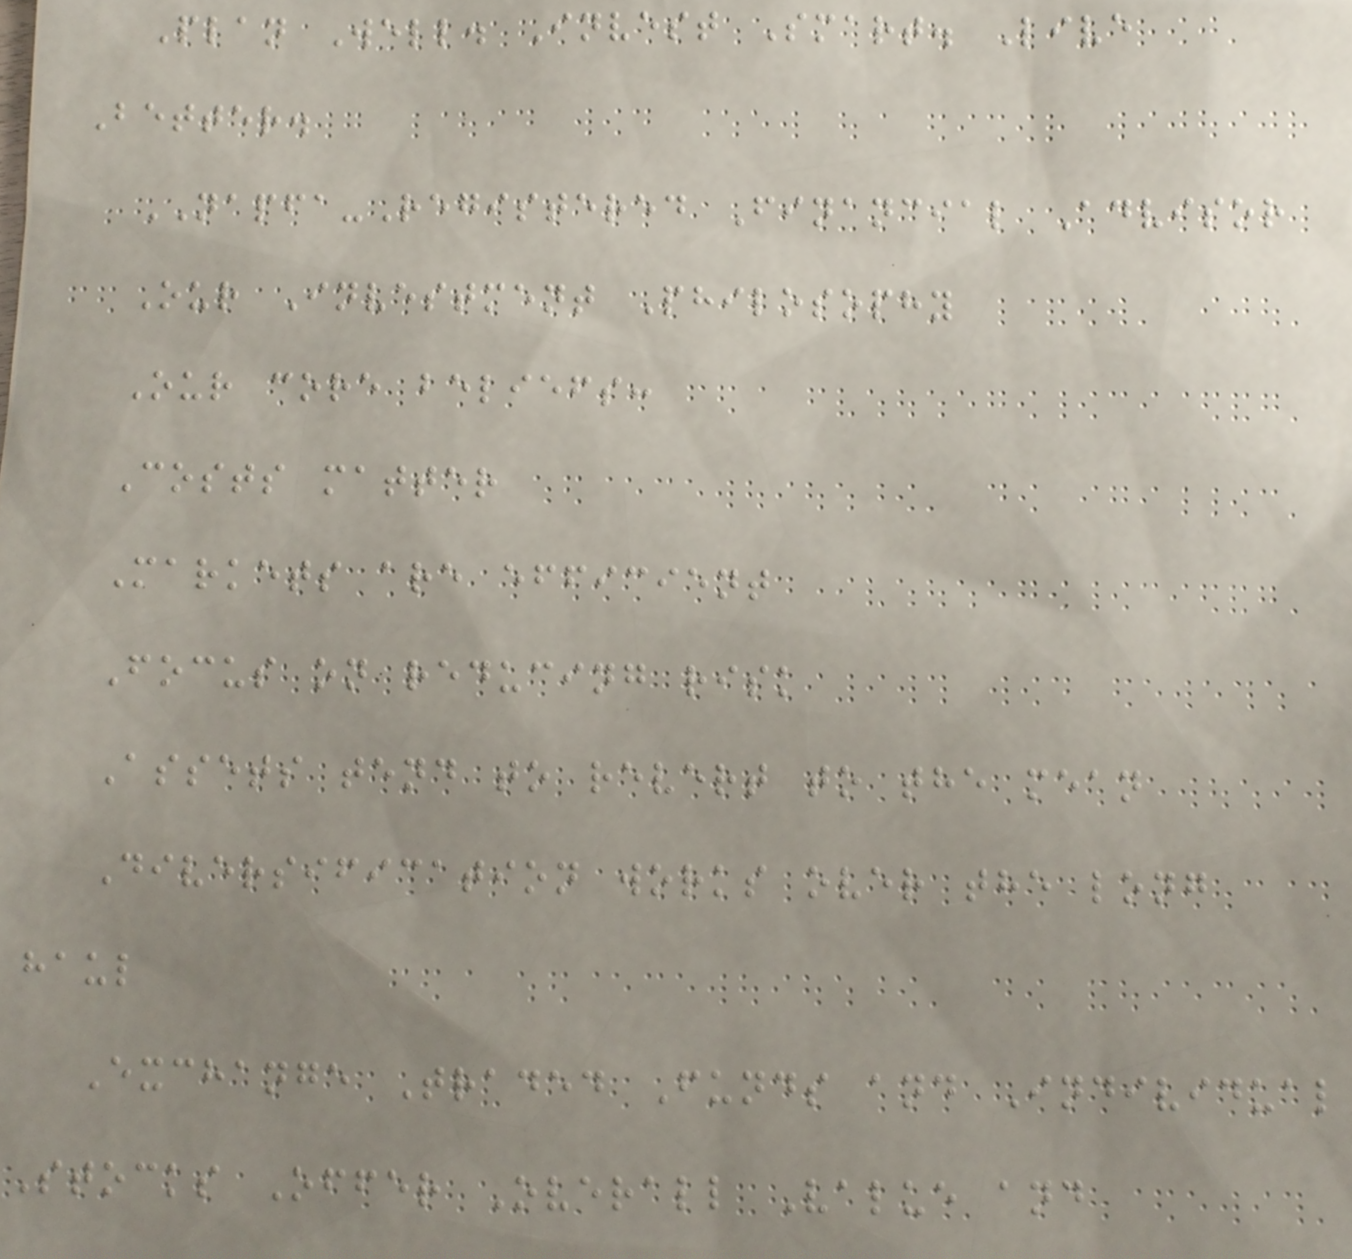Plan Well. Invest Smart. Live
Better.
NAPFA-Registered Financial Advisor
Our Investment Philosophy
Our core beliefs:
Costs matter
Markets are efficient
Focus on reducing risk
Assets tend to revert to the mean
Diversification works over the long
haul
Exchange Traded Funds and Individual
Stocks Offer Overall Value and
